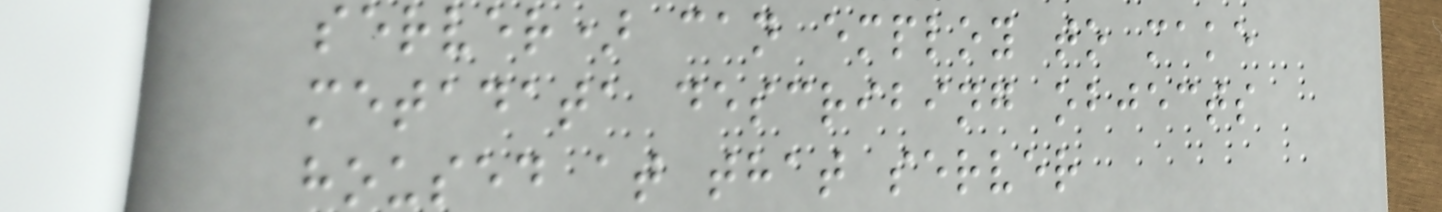server) can employ to make
metadata describing objects
housed at that server
